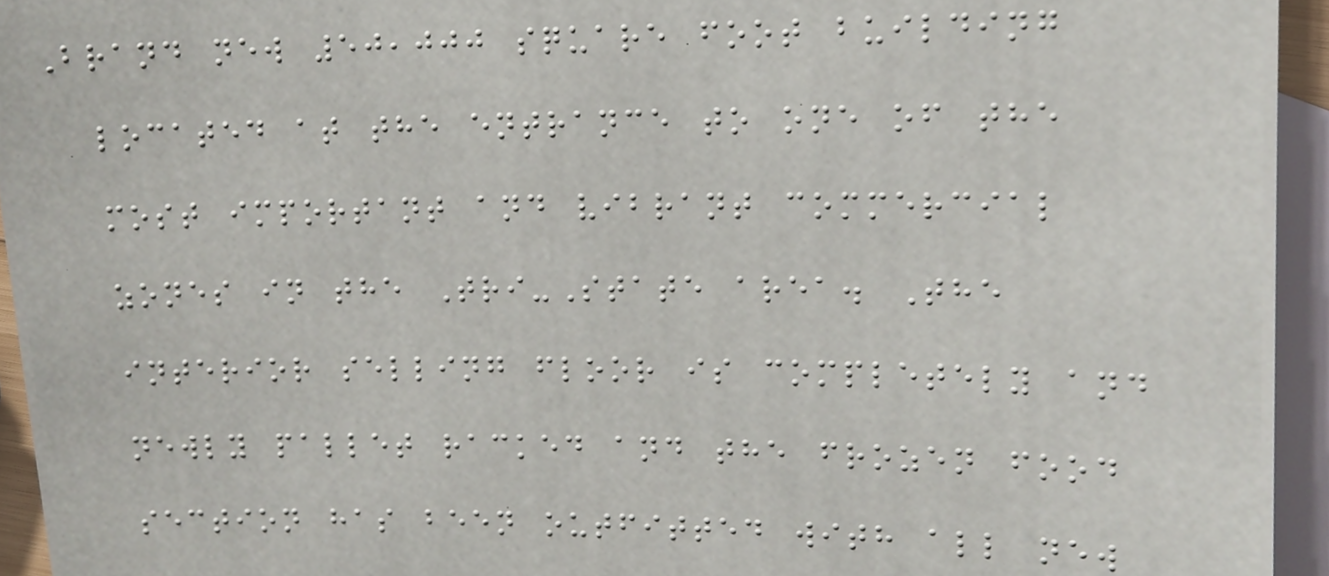Brand new 50,000 square foot building
located at the entrance to one of the
most important and vibrant commercial
zones in the Tri-State area. The
interior selling floor is completely and
newly pallet racked and the frozen food
section has been outfitted with all new
